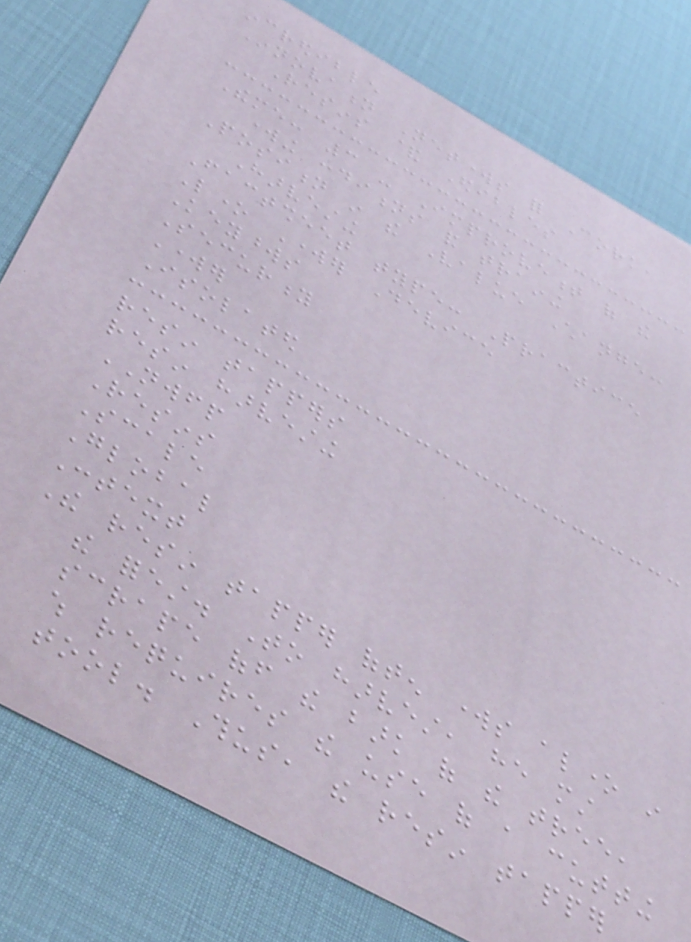incredible
Innovation Networks for Cork,
Resins & Edibles
Theme: 3 - Improvement of the
working conditions and training
Position in the Value Change:
Harvesting
Factsheet type: Practice
Lone Worker Device
Keywords
Security
Worker
Isolated
resin tappers
resin harvesting
NWFP
Resins
Scale
Global
Context
The resin tapper often works alone in
the forest. To harvest, he must
scrape off the bark of the tree,
which requires the use of a cutting
tool. Thus, the resin tapper
